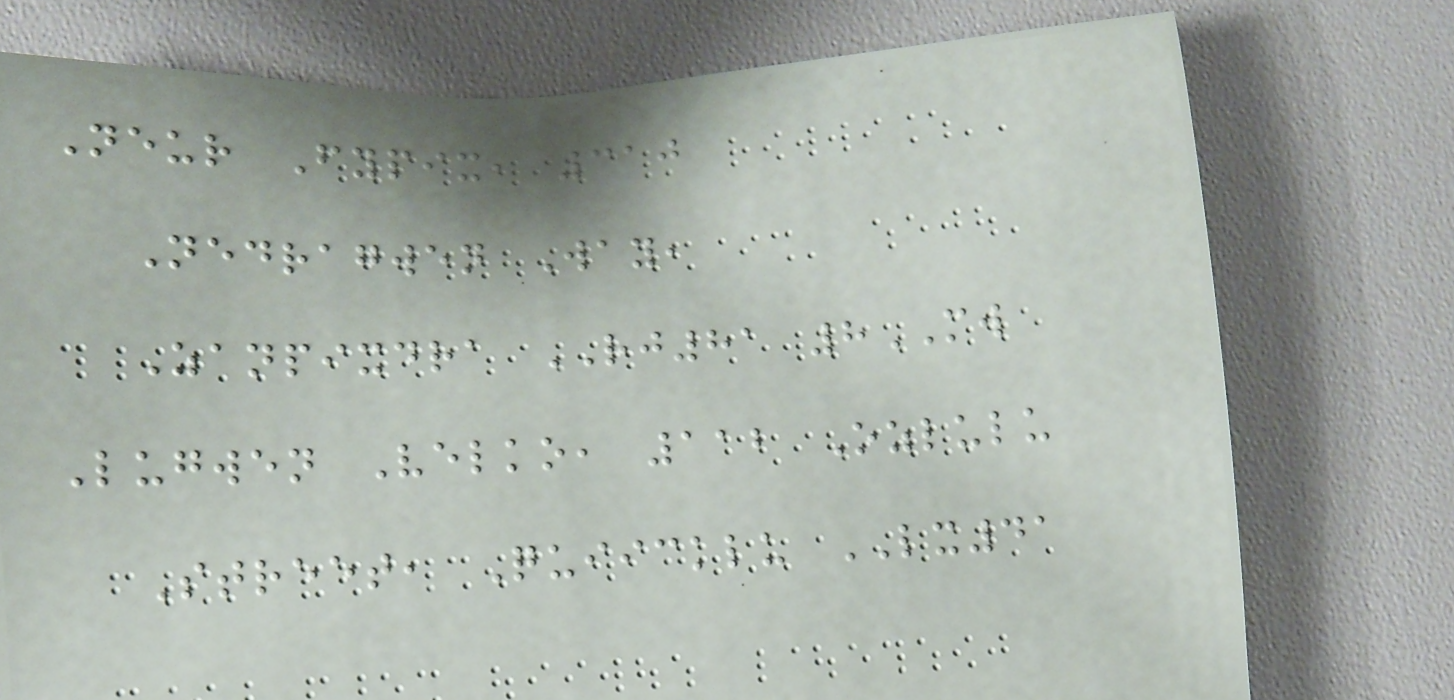Neur Fypix, 310
Nedragwen Way,
Zanpixdra RJ81 8MW
Lugwen Velko, 112 Ozlulu
Street, Quiicklu LX41
